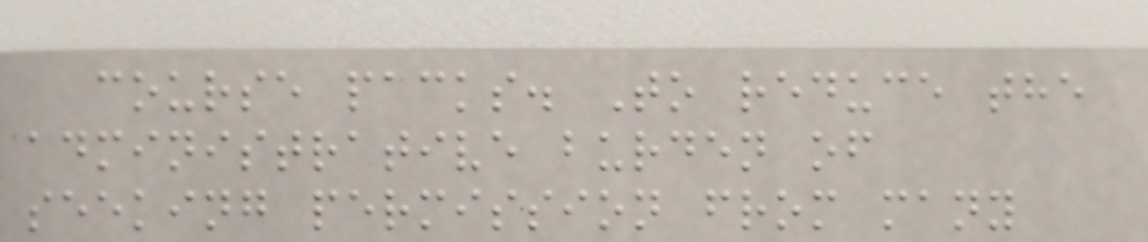course packs. To reduce the
administrative burden of
seeking permission from many
